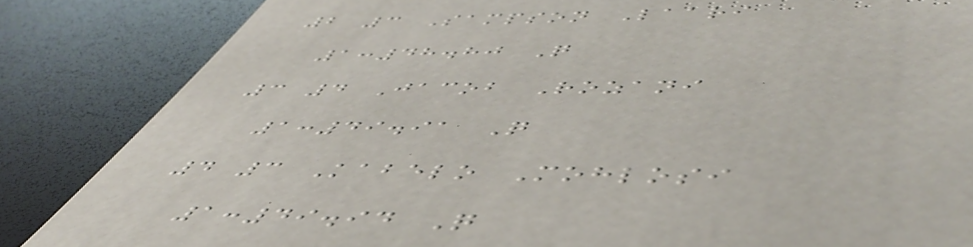2 3 Sampson Laari
1:48.80 Q
3 4 Jacob Rozani
1:49.91 Q
4 3 Kabelo Mohlosi
1:49.94 Q
